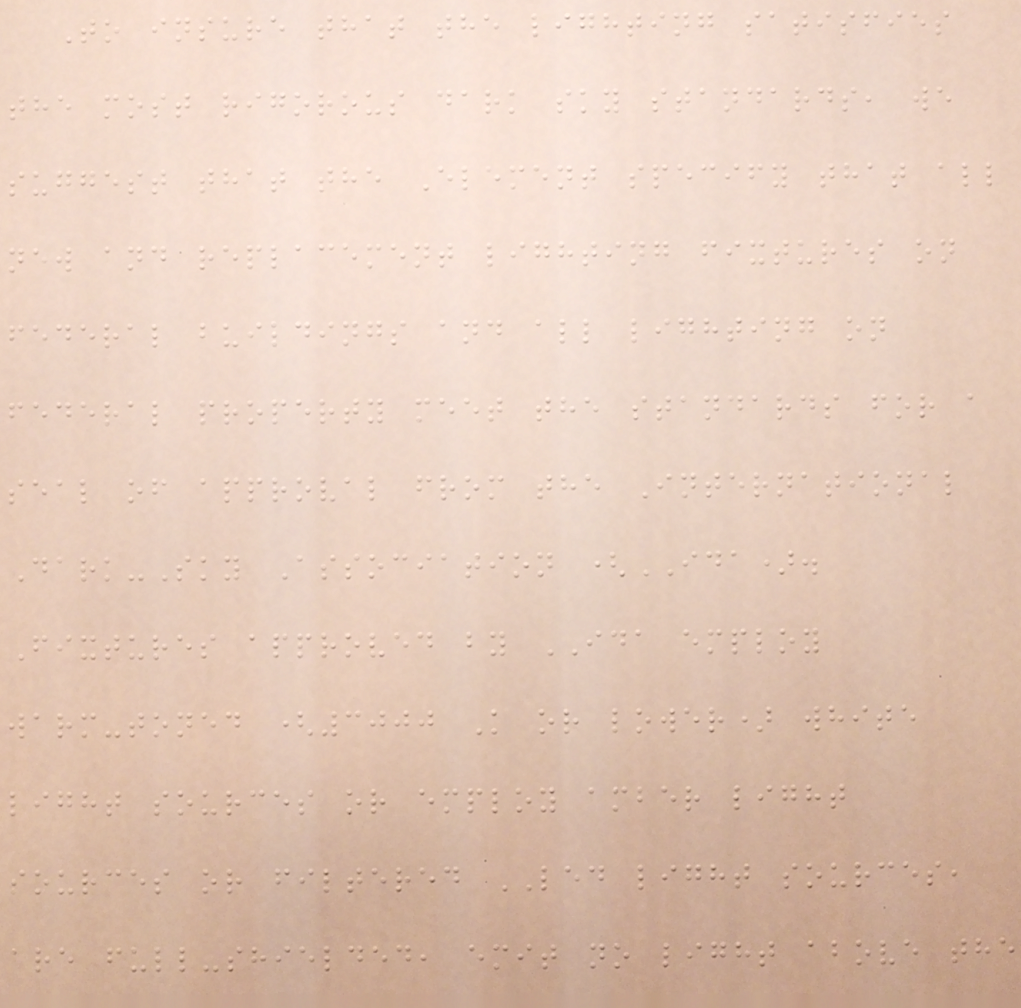To insure that the lighting satisfies
the most rigorous dark sky standards, we
suggest that the Element specify that all
new and replacement lighting fixtures on
federal buildings and all lighting on
federal property meet the standards for a
seal of approval from the International
Dark-Sky Association (IDA).
Fixtures approved by IDA employ
warm-toned (3000 K or lower) white
light sources or employ amber light
sources or filtered LED light sources,
are full-shielded, emit no light above the
